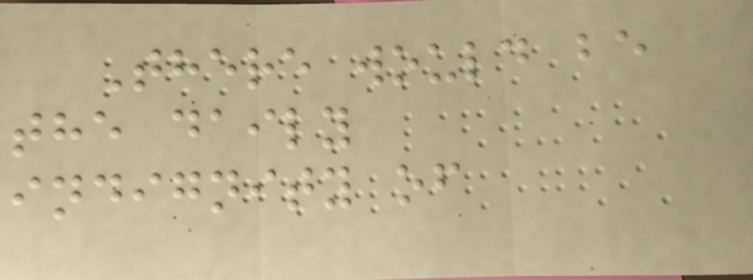There would be
the daily
indignity of
